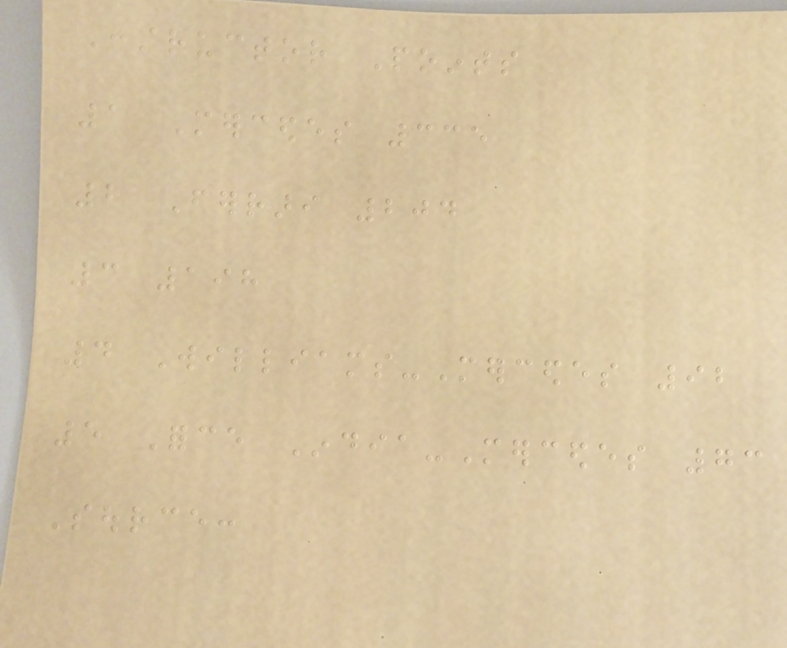Constructor Points
1 Mercedes 335
2 Ferrari 204
3 198
4 Williams-Mercedes 92
5 Force India-Mercedes 73
Source:
